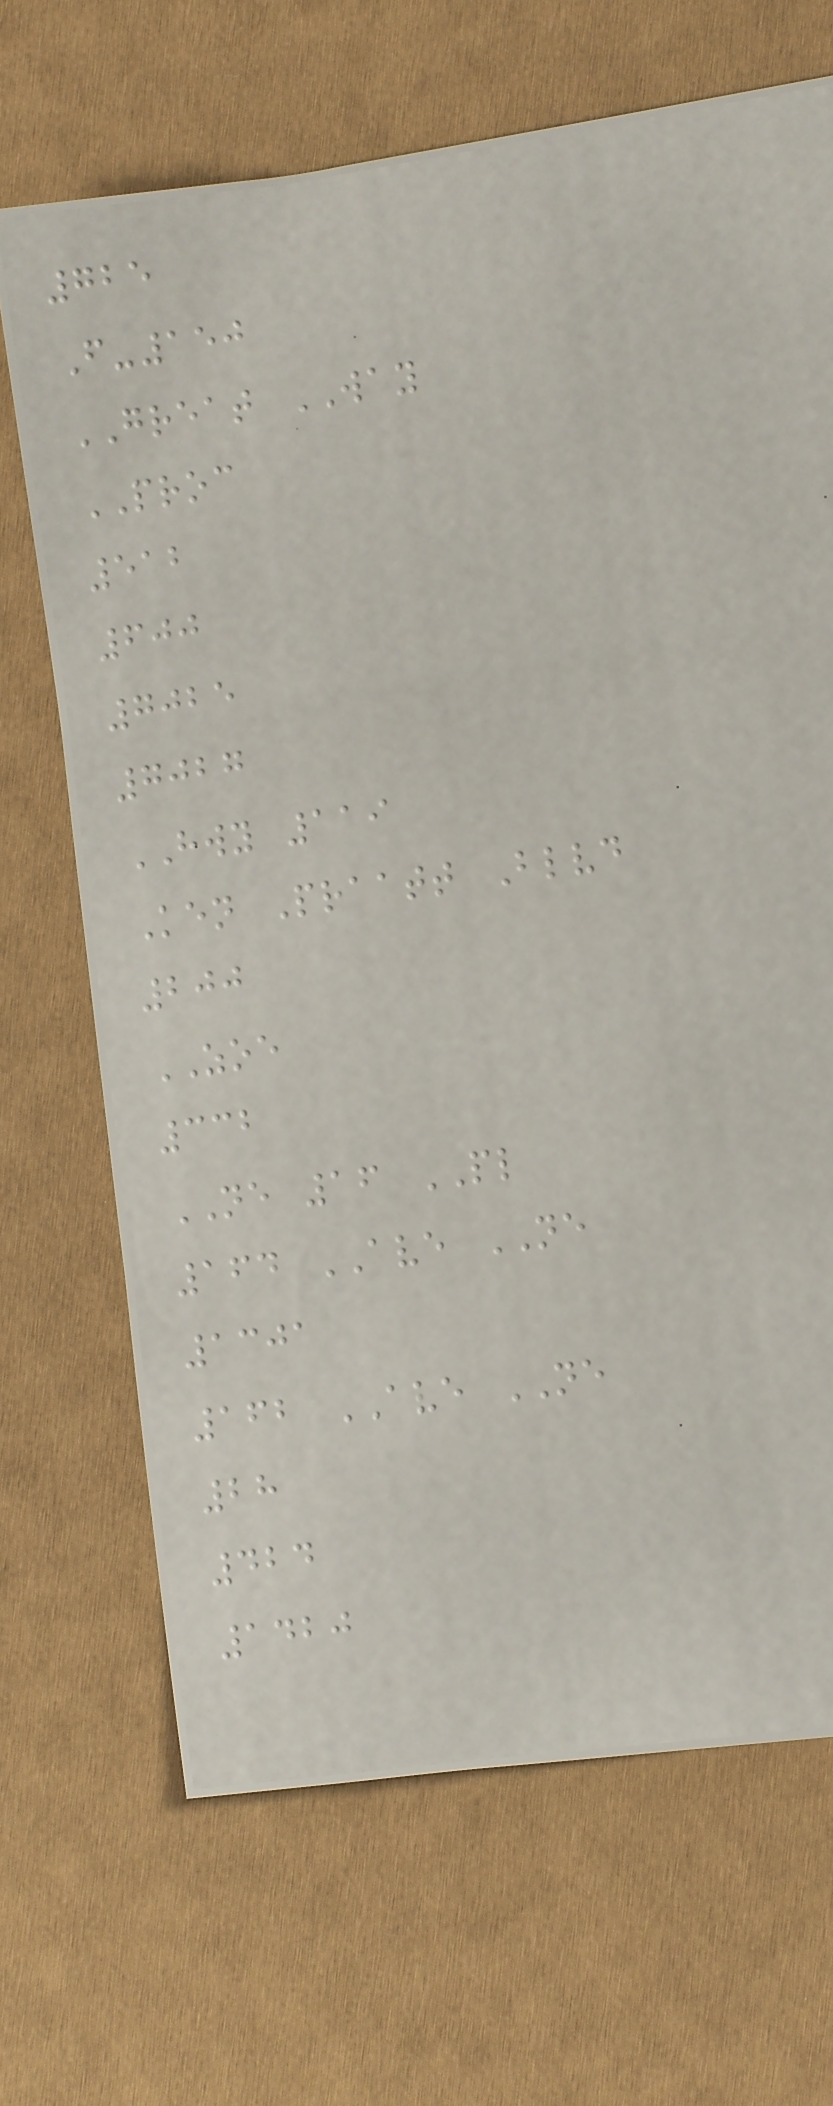725
F-150
GREAT WAY
PROC
512
600
7025
7027
HWY 119
Ken Praatt Blvd
200
ZOE
332
NE 16 PL
164 AVE NE
1301
162 AVE NE
28
424
1420
